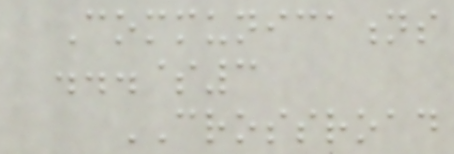Communications
...$3
CROSSROAD
